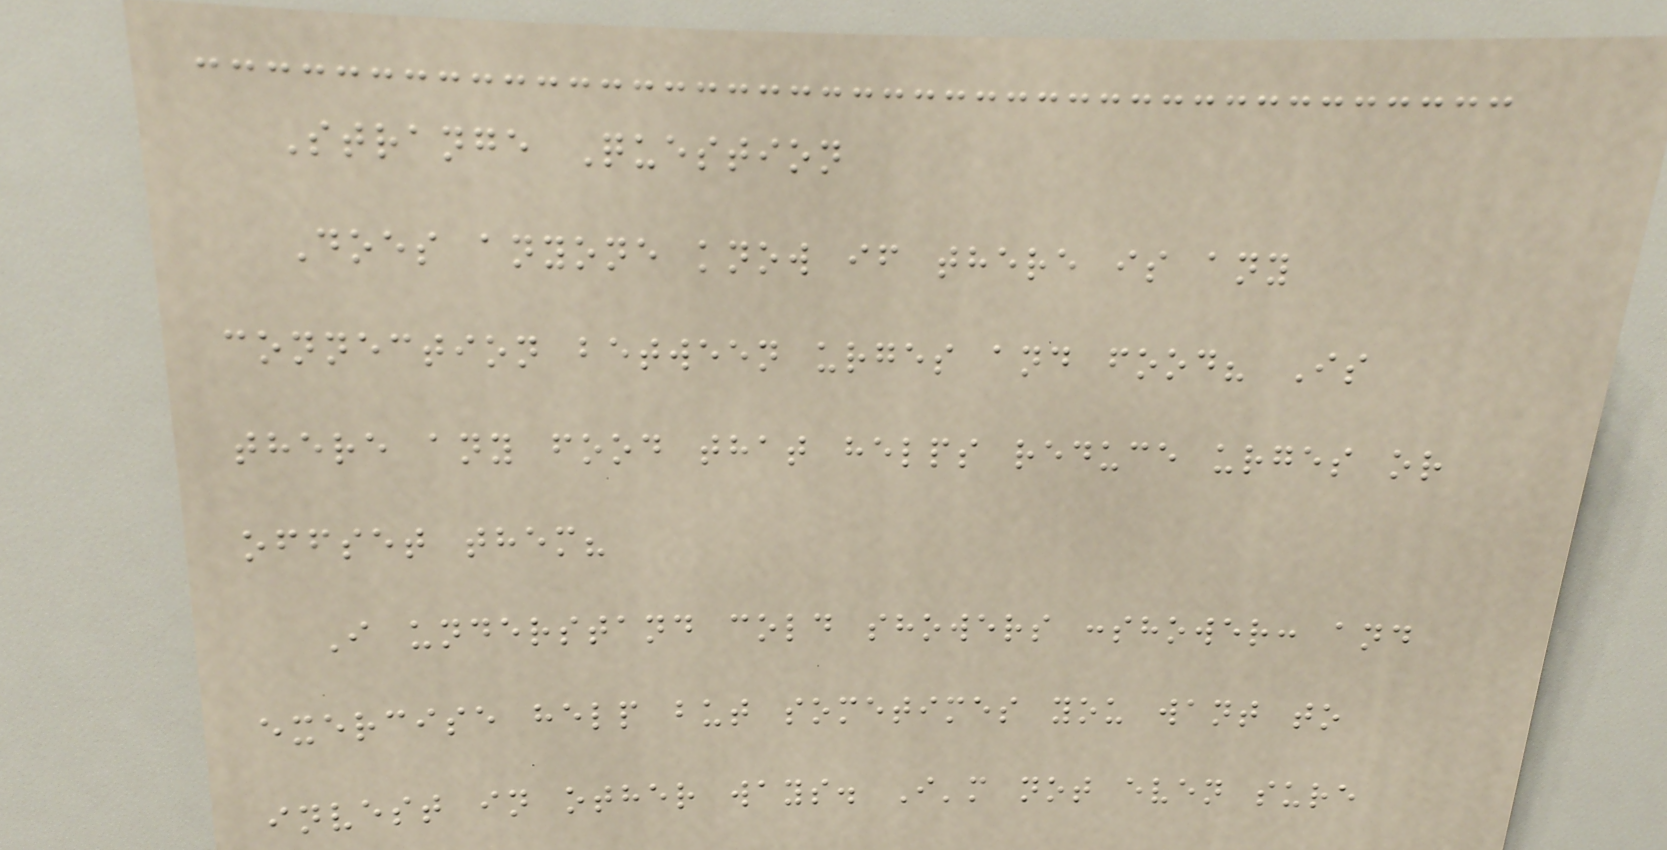Strange Question
Does anyone know if there is any
connection between urges and food? Is
there any food that helps reduce urges or
offset them?
I understand cold showers :shower: and
exercise help but sometimes you want to
invest in other ways. I'm not even sure
